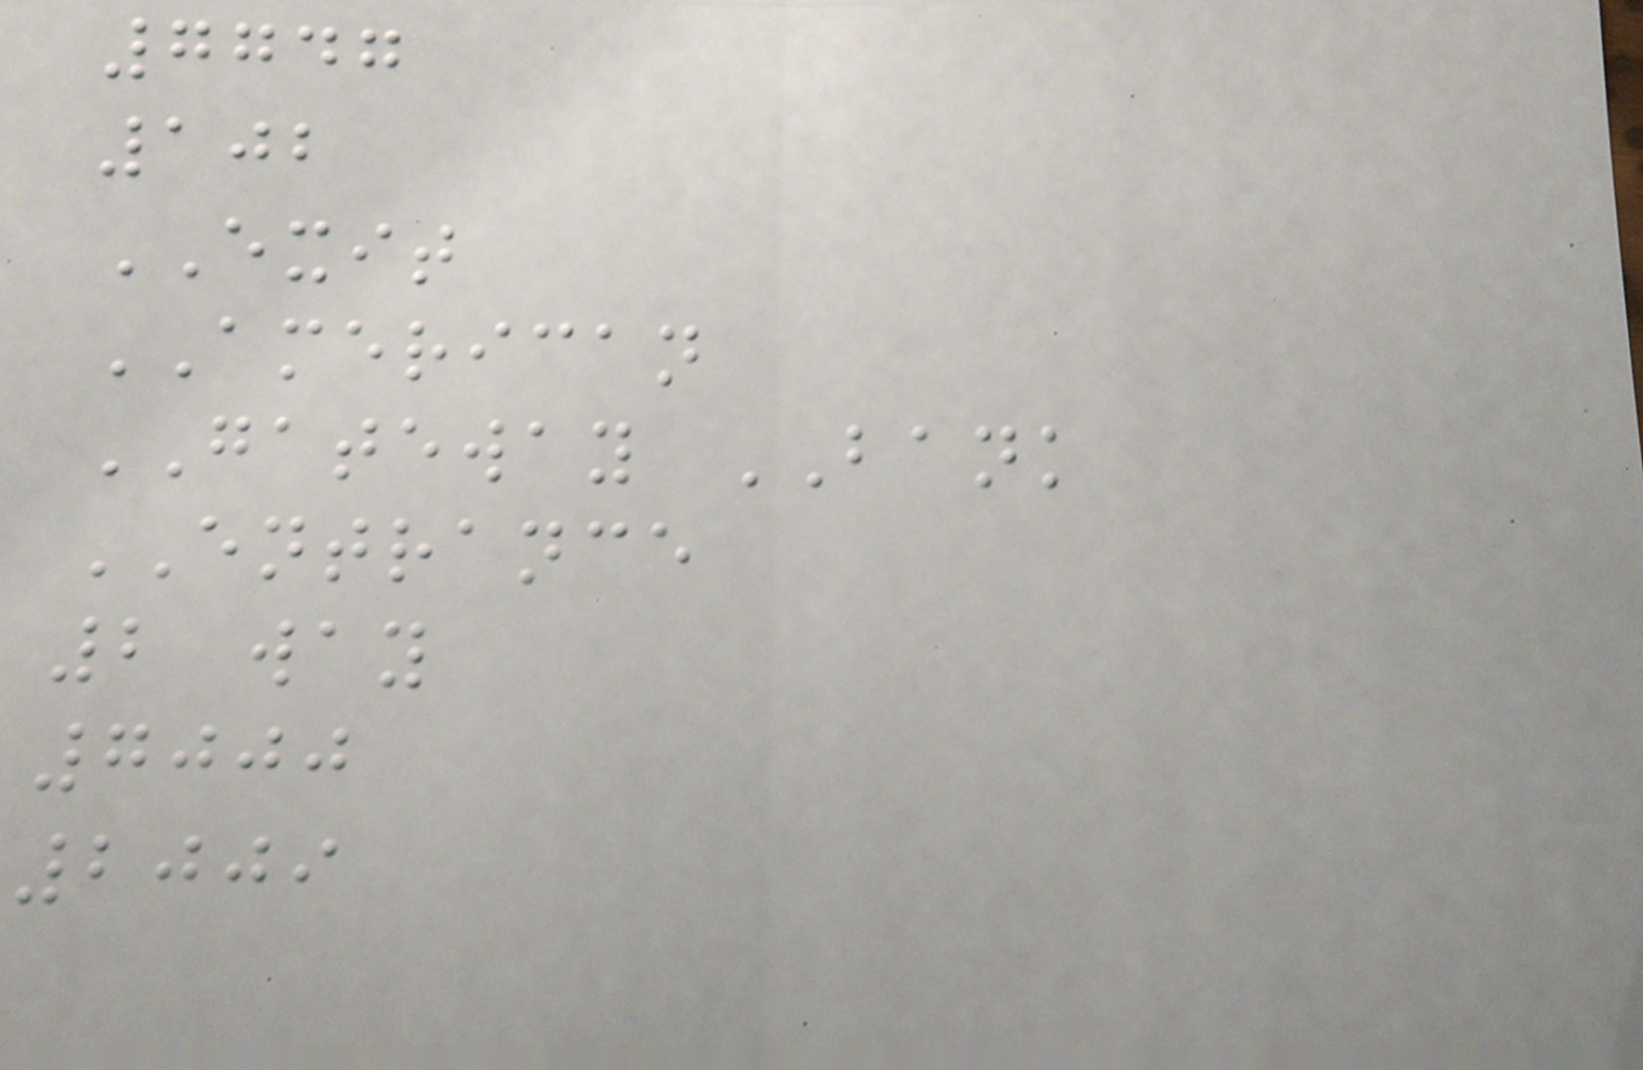7747
102
EXIT
AMERICAN
GATEWAY BANK
ENTRANCE
2 way
7000
2009
